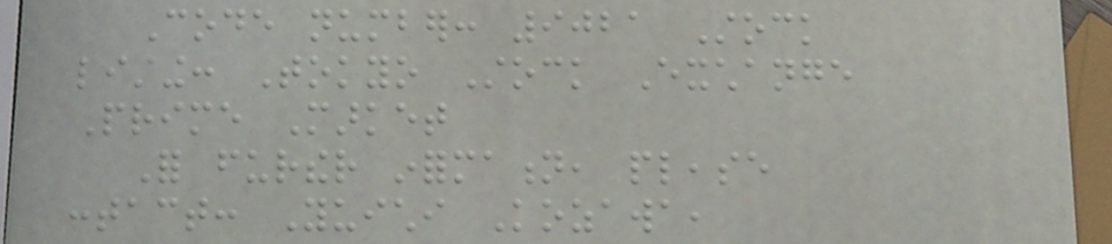Code number: 9021 Stock
listing: Tokyo Stock Exchange
Prime Market
For further information, please
contact: Yuichi Kozawa,
